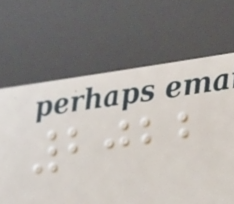2022
